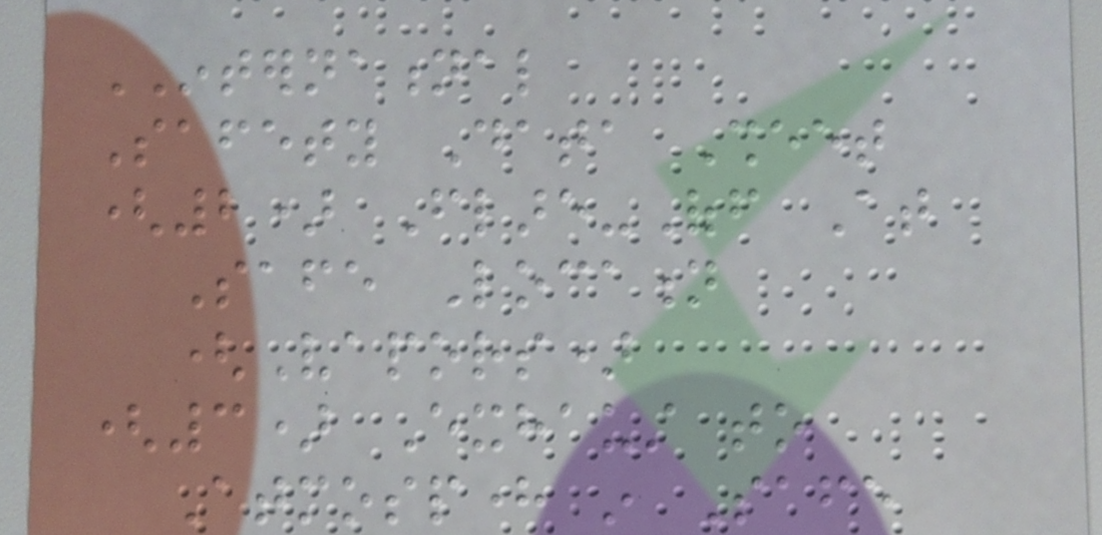INTERNATIONAL
Safety Data Sheet
(2) Flare-Off At
Safe Location
(Vapors)
(3) Exhaust to
Atmosphere in Safe
